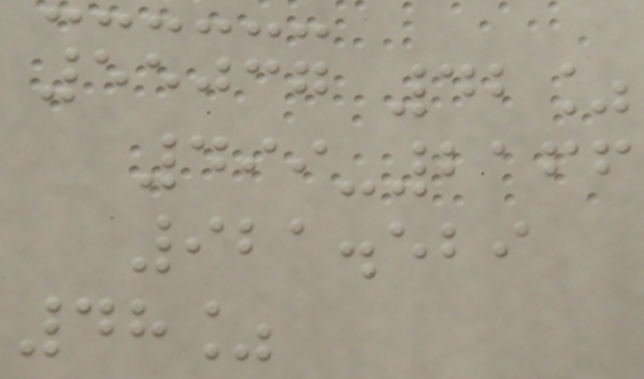55037 42%
499-2166
921.529
48%
